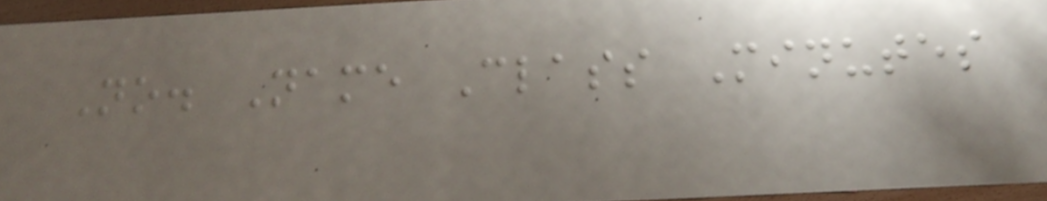No. Name Class Minutes
